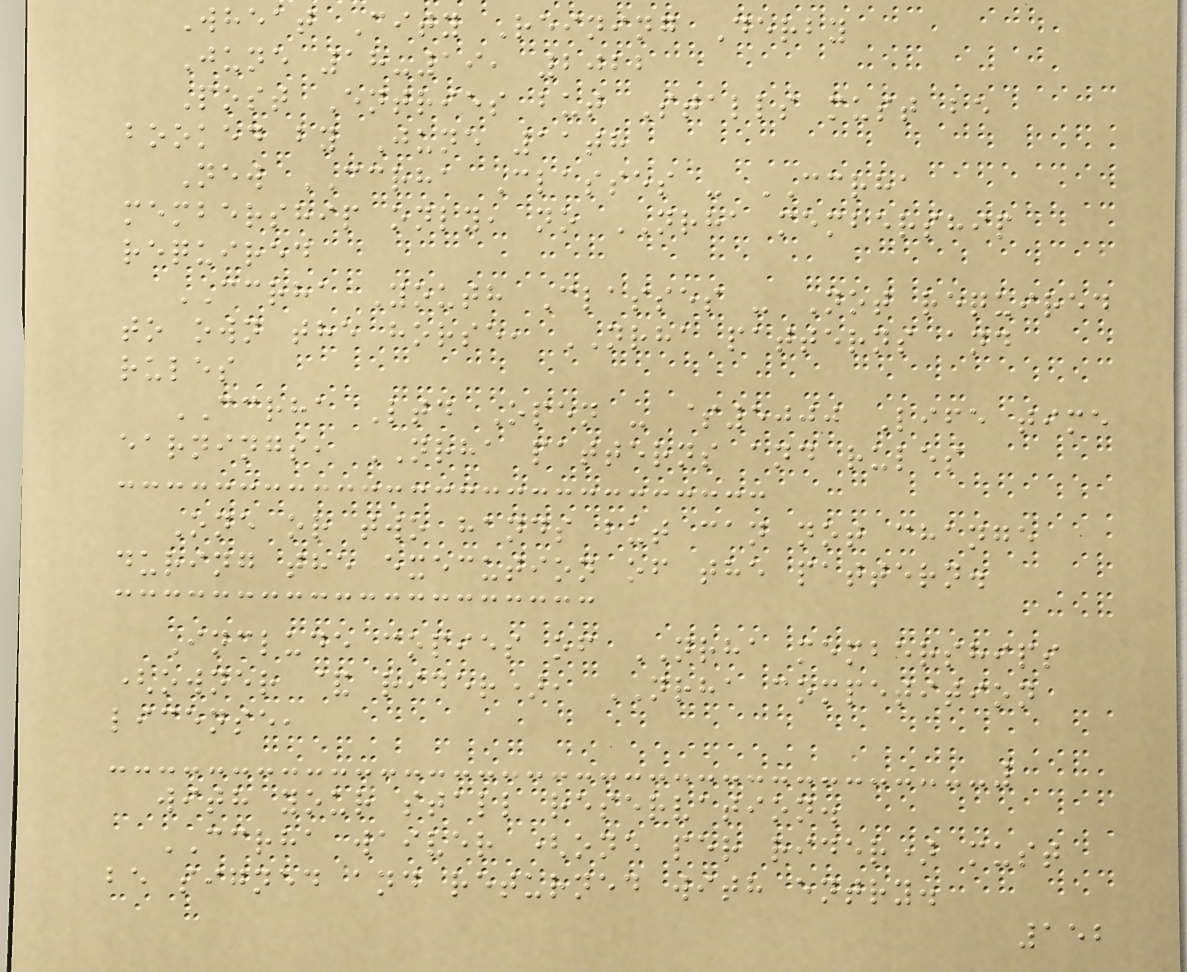Wheat City Reining Derby
June 18-19, 2022
Post Entries but Stalls must be
booked by June 11th
New CCRHA Classes - CCRHA
membership only, no NRHA membership
required
CCRHA Youth Classes - Not required
to own the horse, NRHA patterns and
rules
CCRHA Ltd Open - $5000 Life time
earnings, NRHA patterns and rules
One or two hands but can not change
during the execution of the pattern.
Include copies of NRHA memberships
(owner & rider), NRHA competition
license,
with your stall reservation.
CCRHA waiver (one per rider) must
be signed and returned with entry.
152
